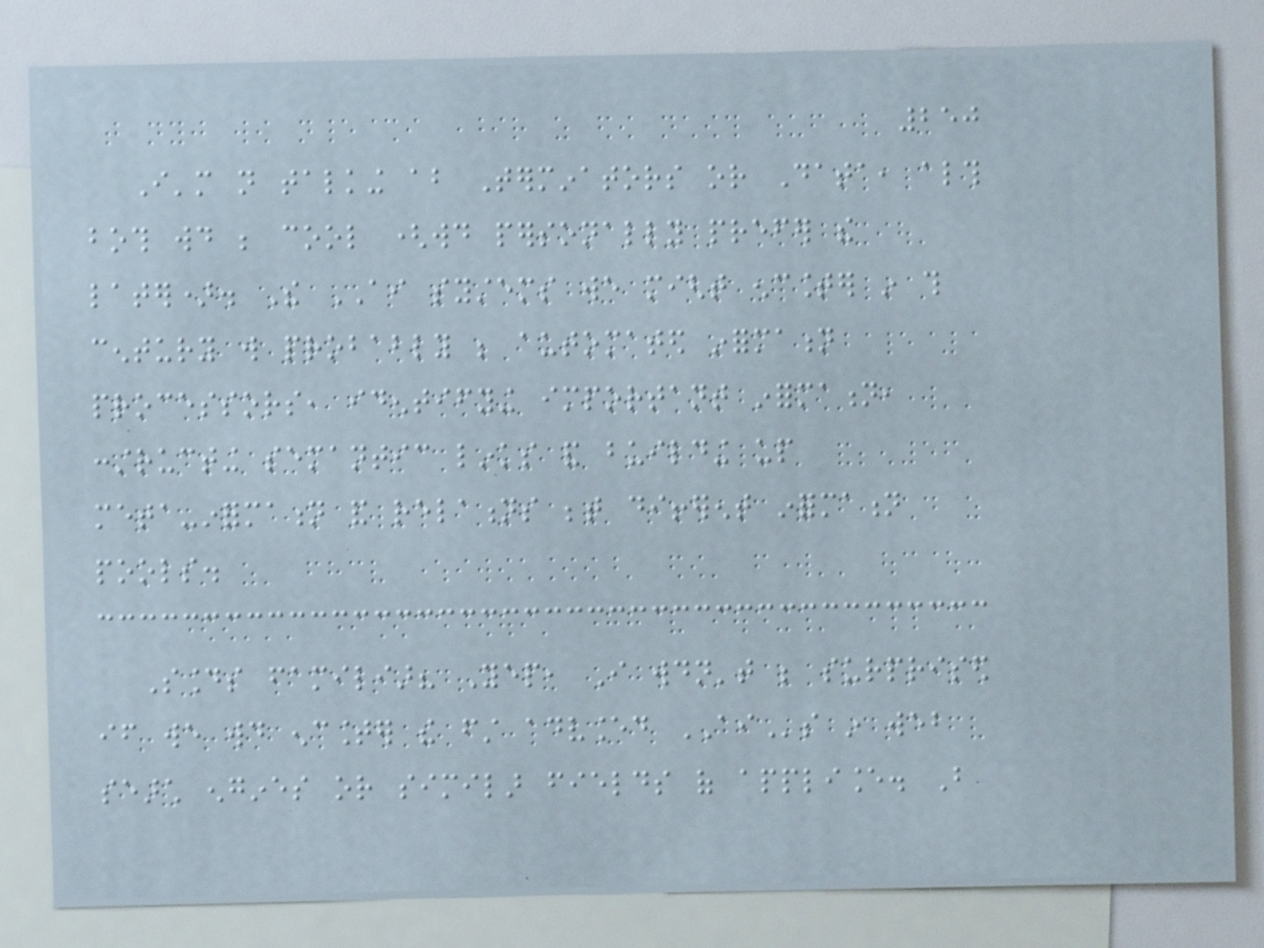250
I'm not talking about Terminators or Data, although
both would be cool (would personally prefer the
later). The AI systems we might encounter in this
century will probably be automated information
processors, identifying important information,
constructing semantic links and building up
meta-information and relations between different information
pools.
Sounds familiar? Yep, I wouldn't be surprised
if we would encounter the first advanced AIs in web
search engines or similar fields of appliance. But
